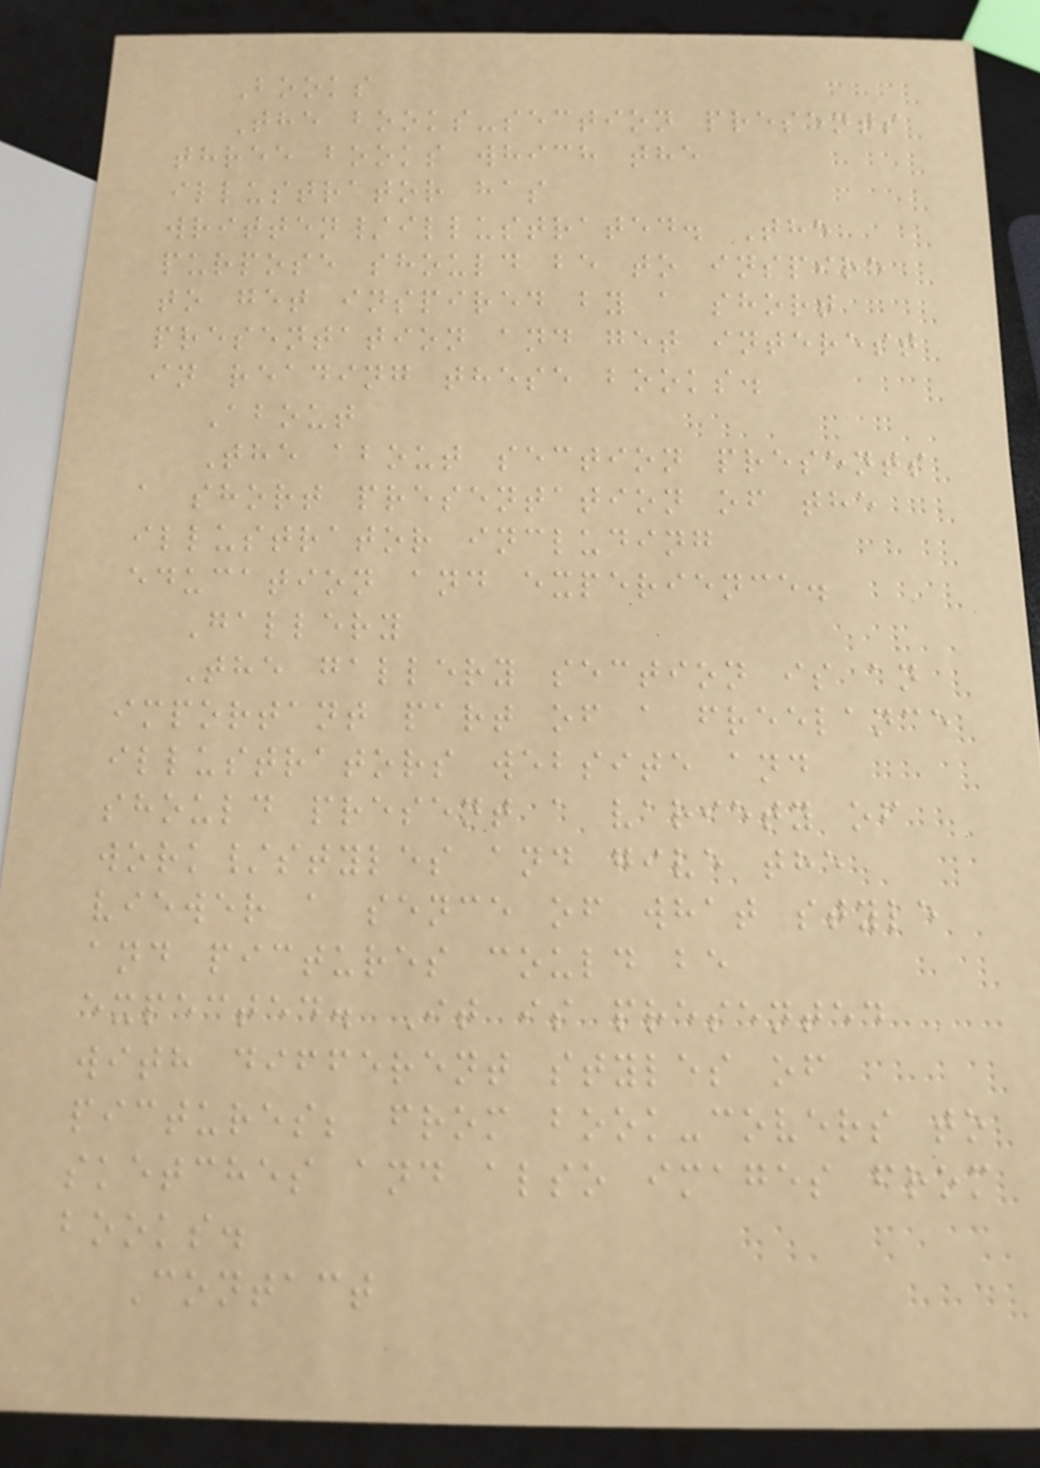Books
The books-section presents
three books which the
illustrator has
written/illustrated. The
purpose should be to inspire
to get inspired by a short
presentation and get interest
in reading these books.
About
The about section presents
a short presentation of the
illustrator including
education and experience.
Gallery
The gallery section is an
important part of a freelance
illustrators website and
should present a variety of
work/styles and give the
viewer a sence of what style
and pictures could be
expected. It is presented
with different styles of
pictures; from book-covers to
sketches and also images from
books.
Contact
